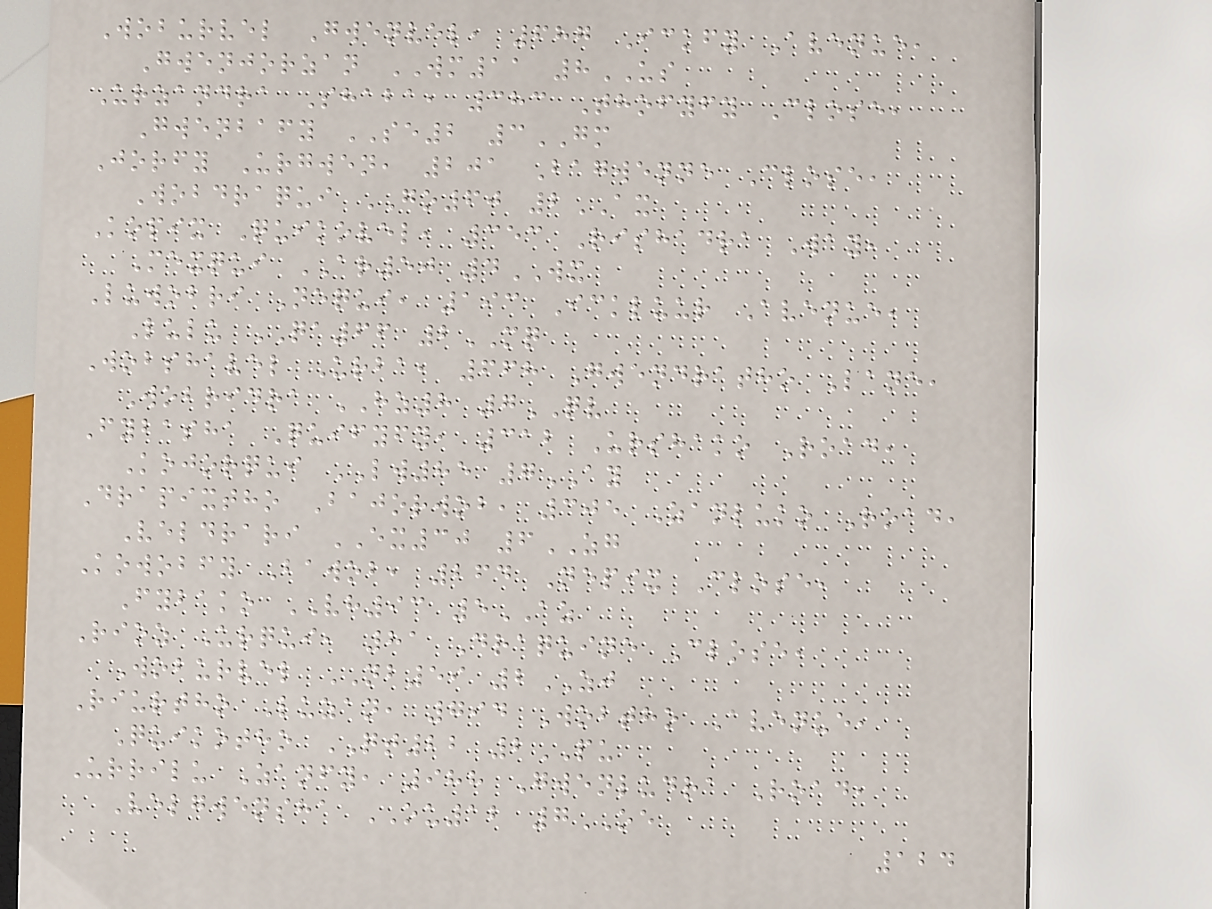Woburvel Gwenvel, 687 Ickfy Avenue,
Gwenjorzan WM11 8US
Urzandra Shaba, 383 Thofyfy Close,
Gwenbafy SE2 3GM
Jorfy Urgwen, 201 Bagwenne Close,
Wobdraqui GO60 2AX
Kopix Quikovel, 353 Rishadra Way,
Mexqui AR50 4WX
Luwobri Nequi, 193 Ickluur Avenue,
Lulu QA66 2MQ
Wobshavel Urba, 668 Gwendratho Lane,
Wobridra HZ8 7QV
Fybasha Quifyfy, 312 Urshako Road,
Kojorqui LW85 7AY
Drapixtho Bajorwob, 305 Zanluko Road,
Veldrari EX30 6ZG
Kowobfy Bawob, 264 Nepix Close,
Fybako VH93 5AZ
Rioz Urqui, 81 Draquine Close,
Woburvel NB59 2ZJ
Riurtho Luzan, 794 Wobtho Avenue,
Quikotho QT22 2PU
Urrilu Zanfy, 988 Gwenludra Road,
Velgwensha OU12 7OE
124
